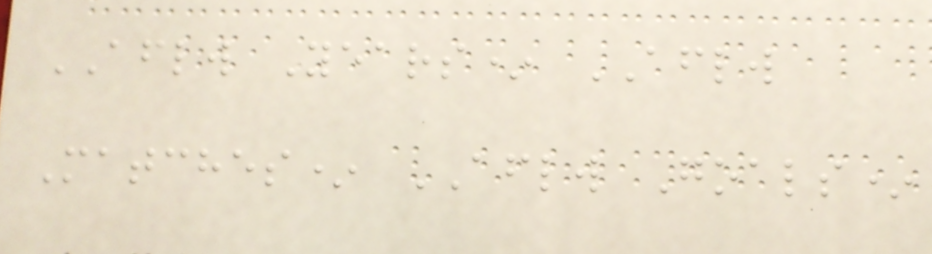AFLW Years* AFLW
Matches* AFLW Goals*
